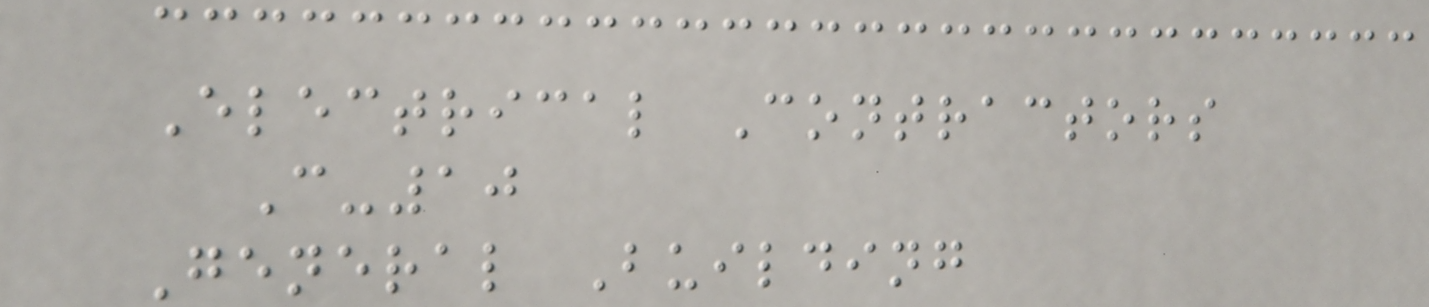Electrical Contractors
C-10
General Building
